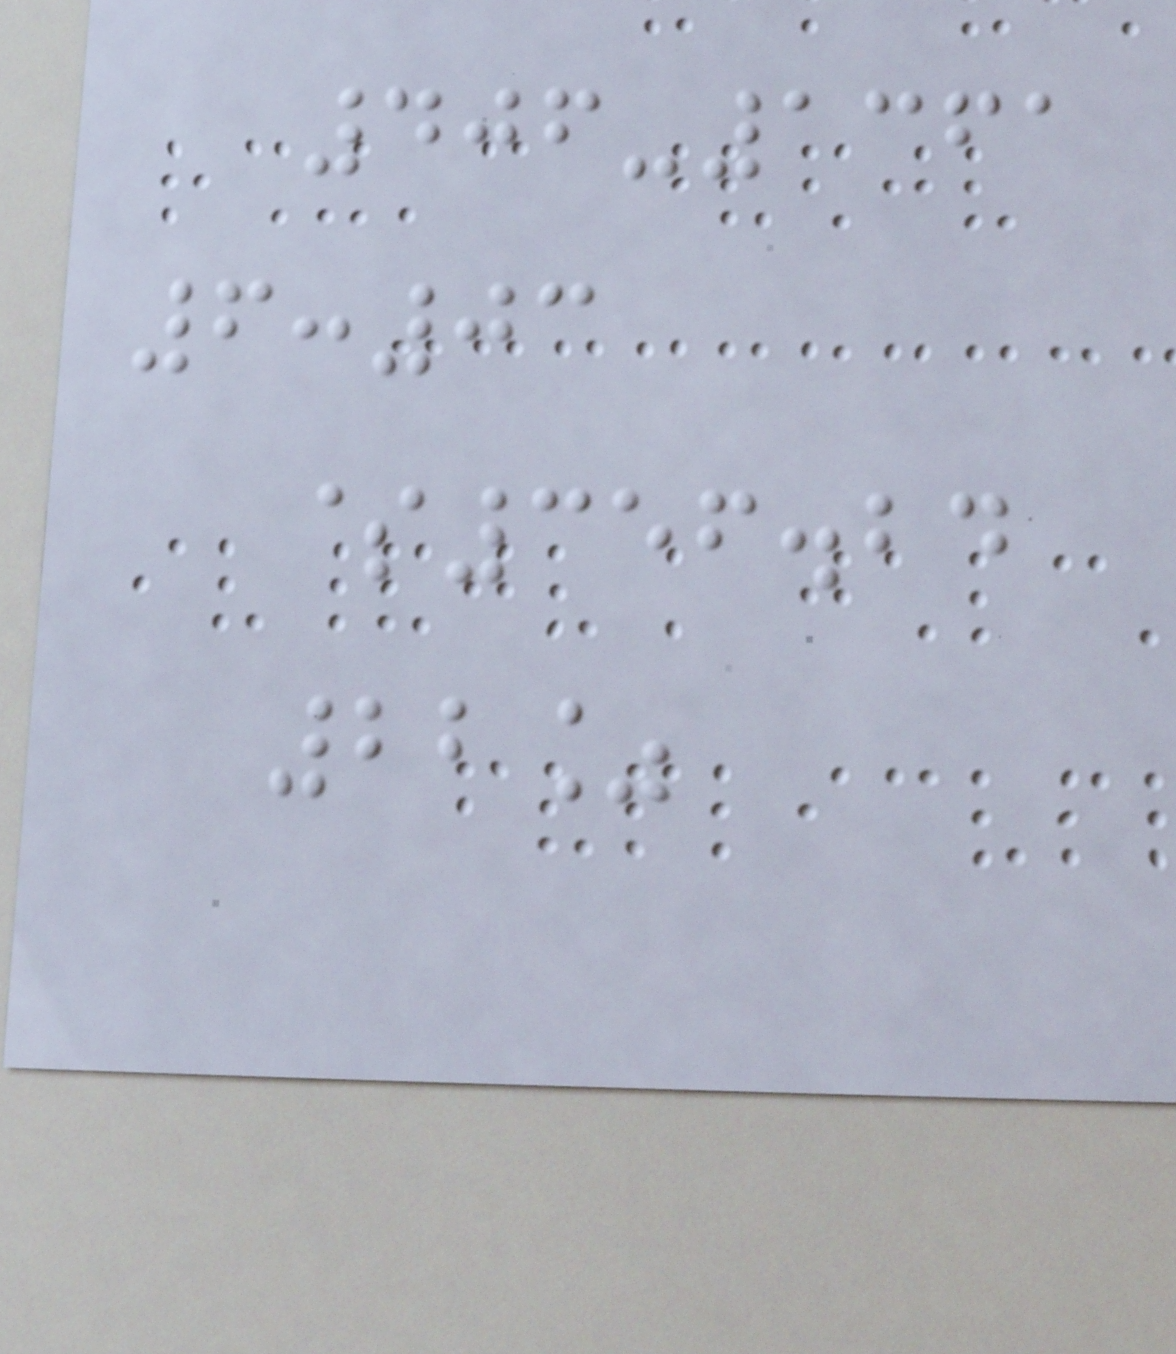406-1361
6:03
$356.24
22%
